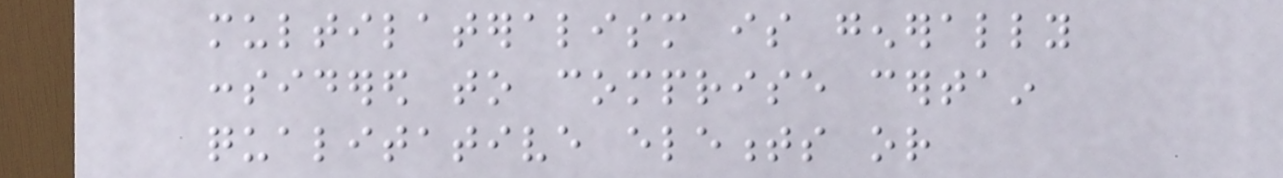multilateralism is generally
considered to comprise certain
qualitative elements or
